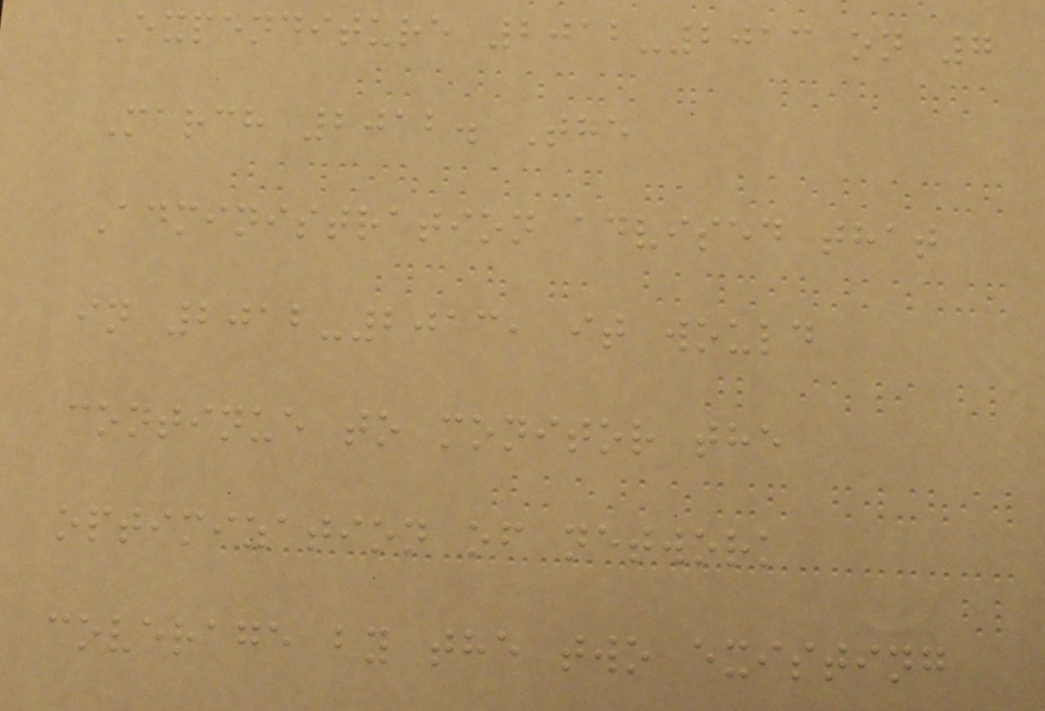Expenditure 2012-2013 on 7
March 2012. The
Administration advised that
in 2012-2013, it would
continue to monitor the
optimization of network
coverage by the two existing
